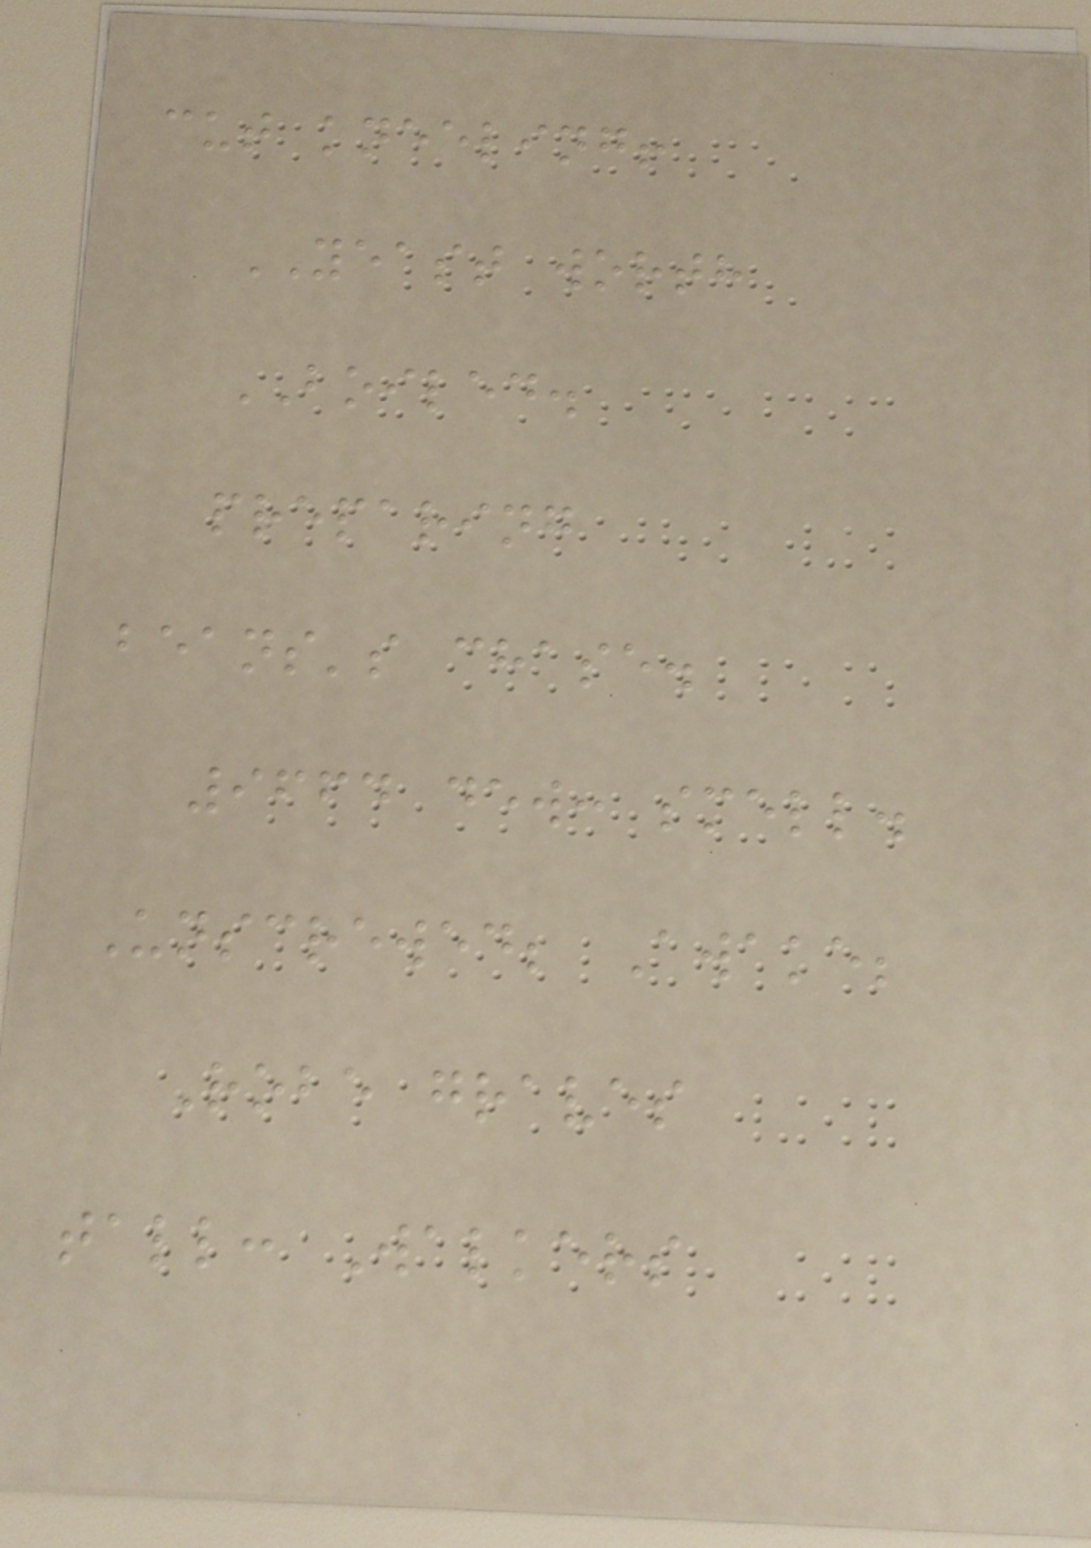cut kneeling!
YEAST worth
BOILED.
preparing
beans's chase.
9664 dew: smell.
Unscrewed; Awake;
Robe graves
tall: Walkers
